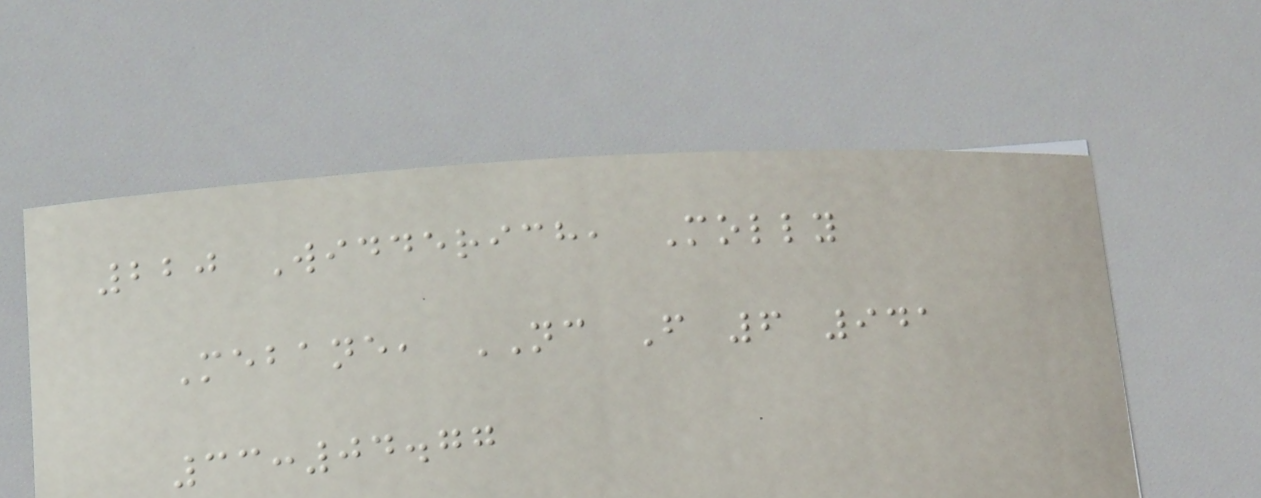220 Widderich, Molly
Mebane, NC F 6 941
33:04.77
